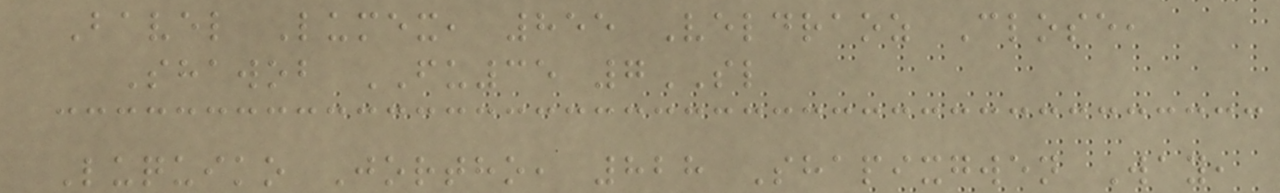Bavel Lumex, 855 Veldraoz Close,
Shawob FU35 7SL
Luquiko Jortho, 828 Shapixgwen Way,
